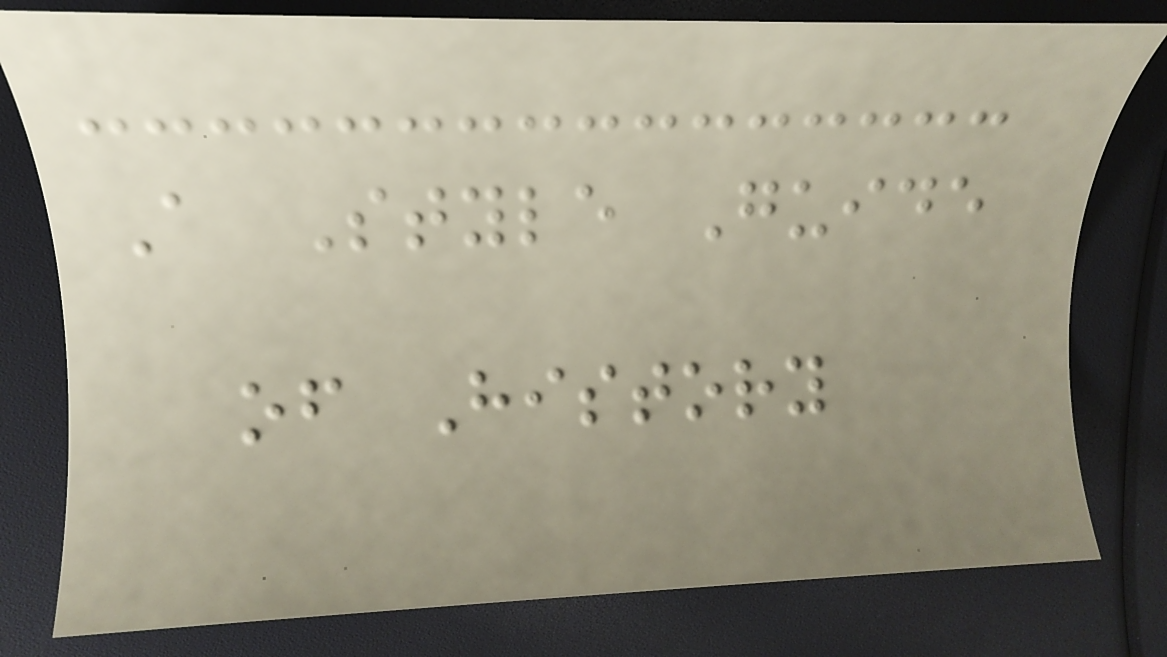A Style Guide
of History
